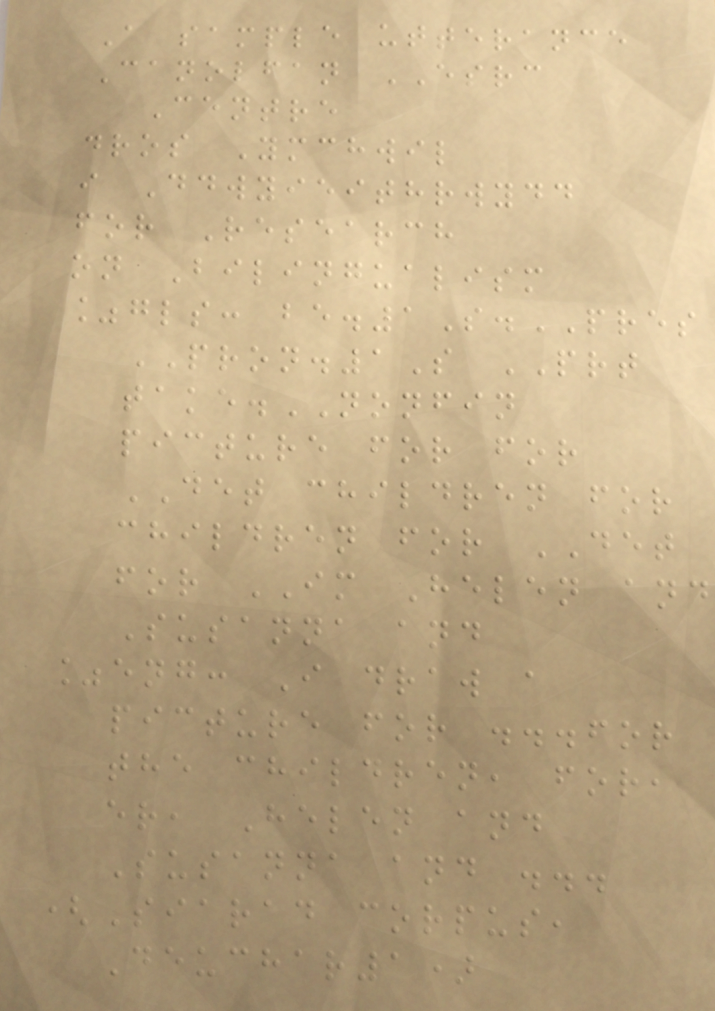A sample utterance
Canolfan ESRC
Centre
dros Ymchwil
i Ddwyieithrwydd
for Research
on Bilingualism
%gls: be.1S.PRES
PRON.1S PRT
take.NONFIN
picture for for
DET children for
children for DET
for IM Helen and
Susanna and
%eng: I draw a
picture for ...for
the children, for,
er, Helen and
Susanna and ...
(Siarad corpus,
Deuchar1)
